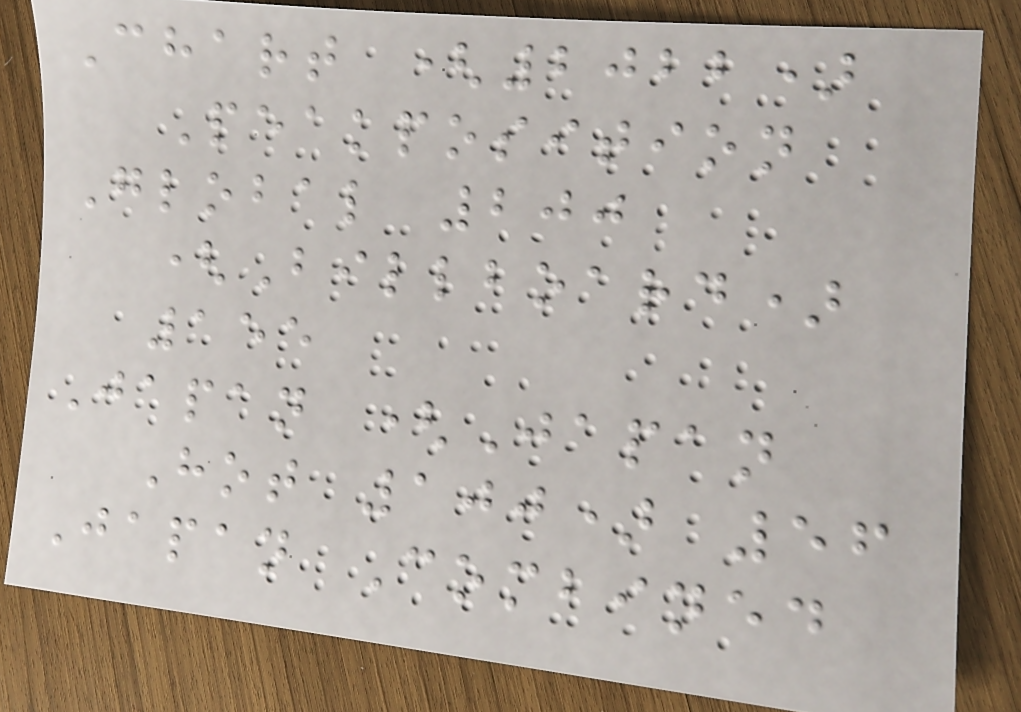Chart (2022)
Peakposition
Global 200
(Billboard)
155
Japan (Japan
Hot 100) 56
Japan Combined
